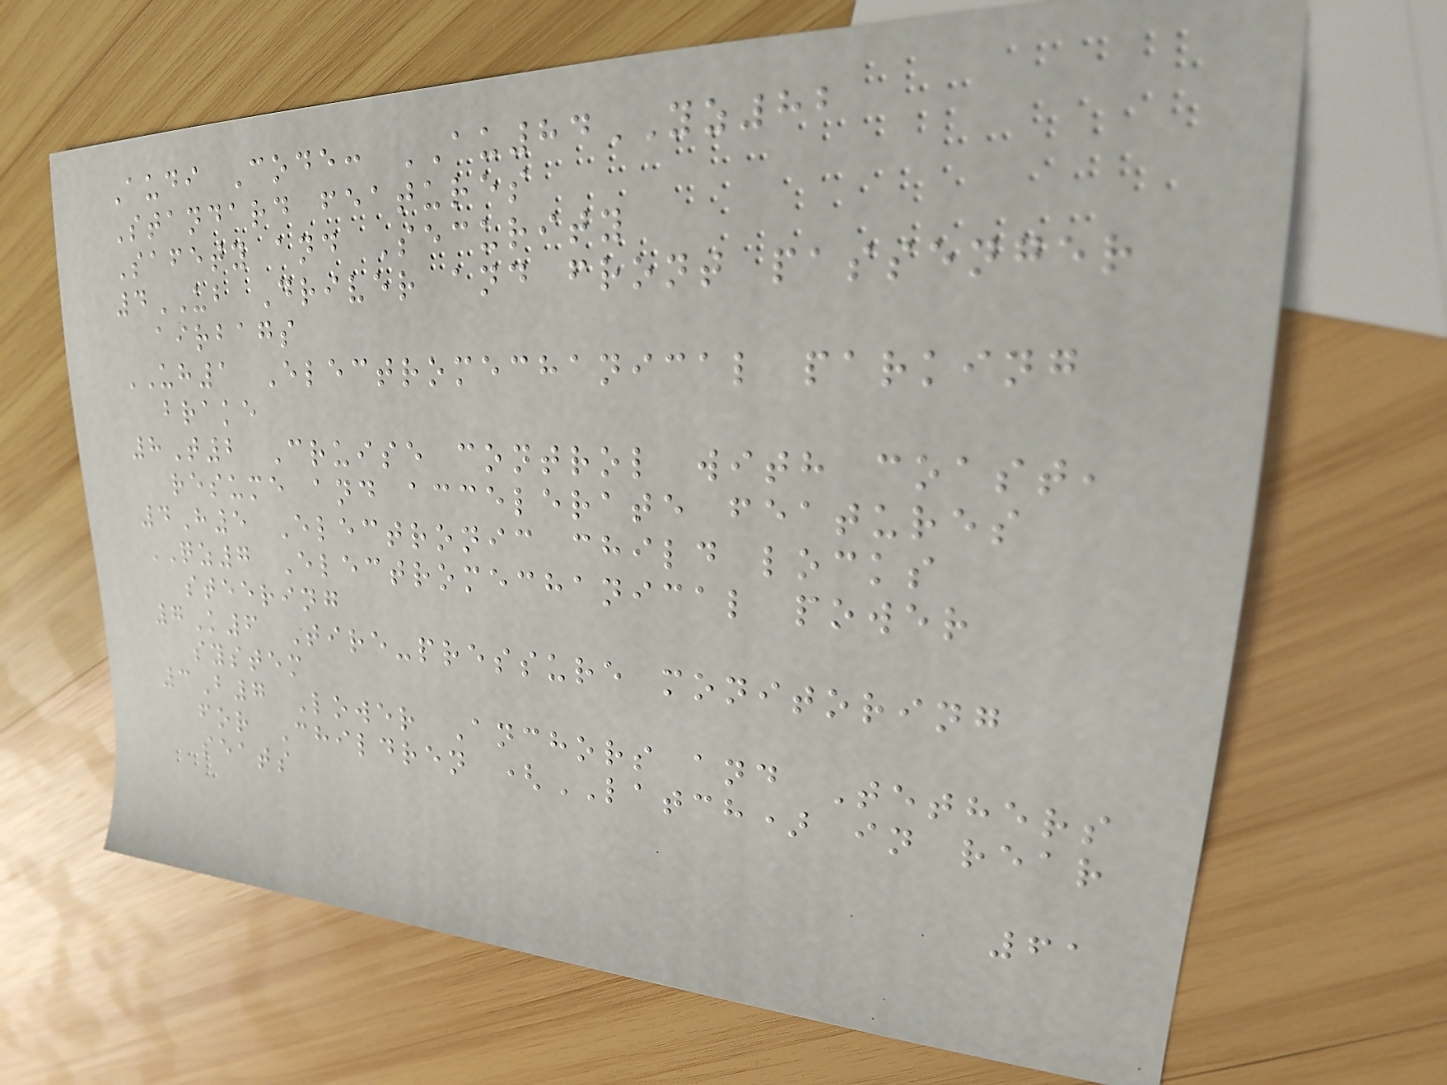Audi Code: AU84YZ82
Standard features
Safety and Security
4UB Driver and front passenger
airbags
UH1 Electromechanical parking
brake
8T2 Cruise control with coast,
resume and accelerate features
4H5 Electronic child locks
QZ7 Electromechanical power
steering
7K6 Tire-pressure monitoring
system
3B7 Lower Anchors and Tethers
for Children (LATCH) in rear
seats
61
